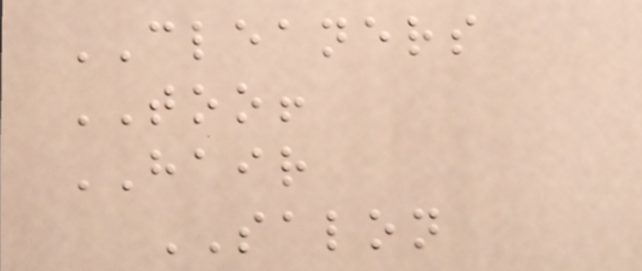CLEANERS
TOO!
HAIR
SALON
